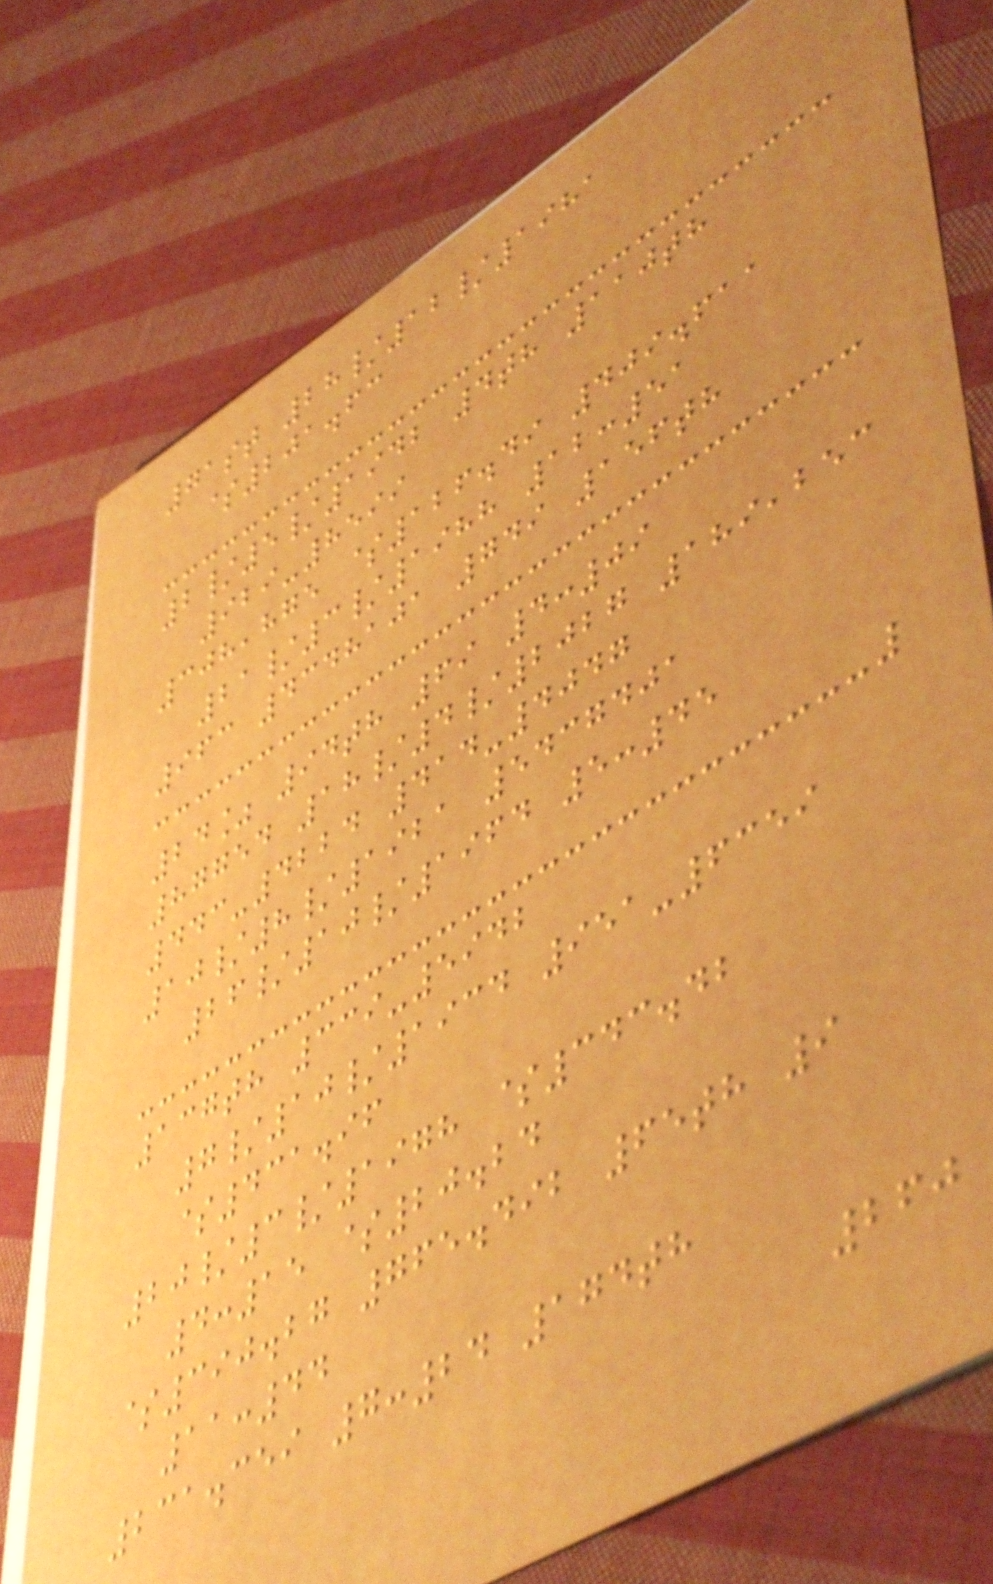71st 28/12/1981
$201.63
2/5/1942 4th 110th
929-8599
308,875 $126.49 409.611
21/3/1988 12:51
963 4348101 749 156th
24% 94th 69 4:09
87754 18/4/2027 189,253
443-4224 414-4047
10/8/1921 5437401
26/10/1964 5:45
137th 339-5942
7/10/1934 951-6359
$431.96
20/3/1978 $343.42
4:15 $20.24
$390.27 765.492 65th 9
11:44
231.359 7:24 174th
260
